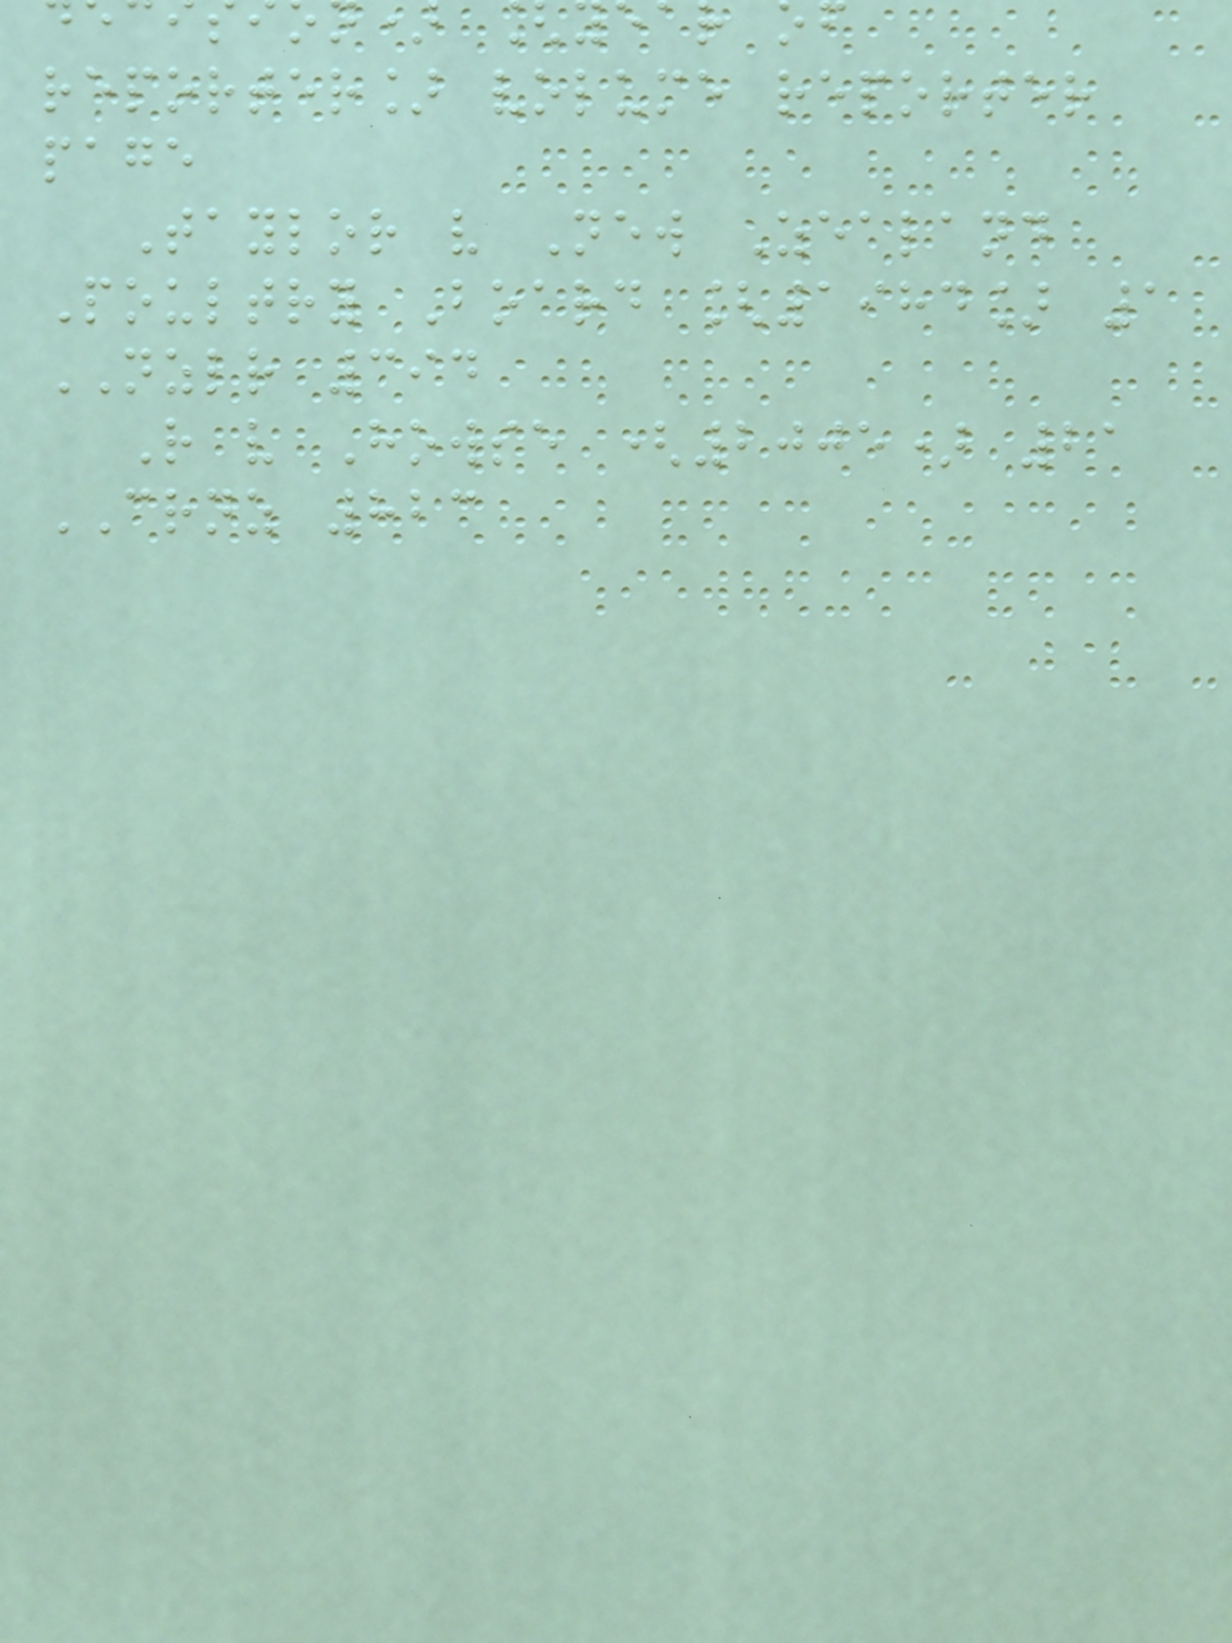reporter] volume reporter
page
Taylor v New Zealand
Poultry Board [1984] 1
NZLR 394
R v Howse (2005) 21
CRNZ 823
